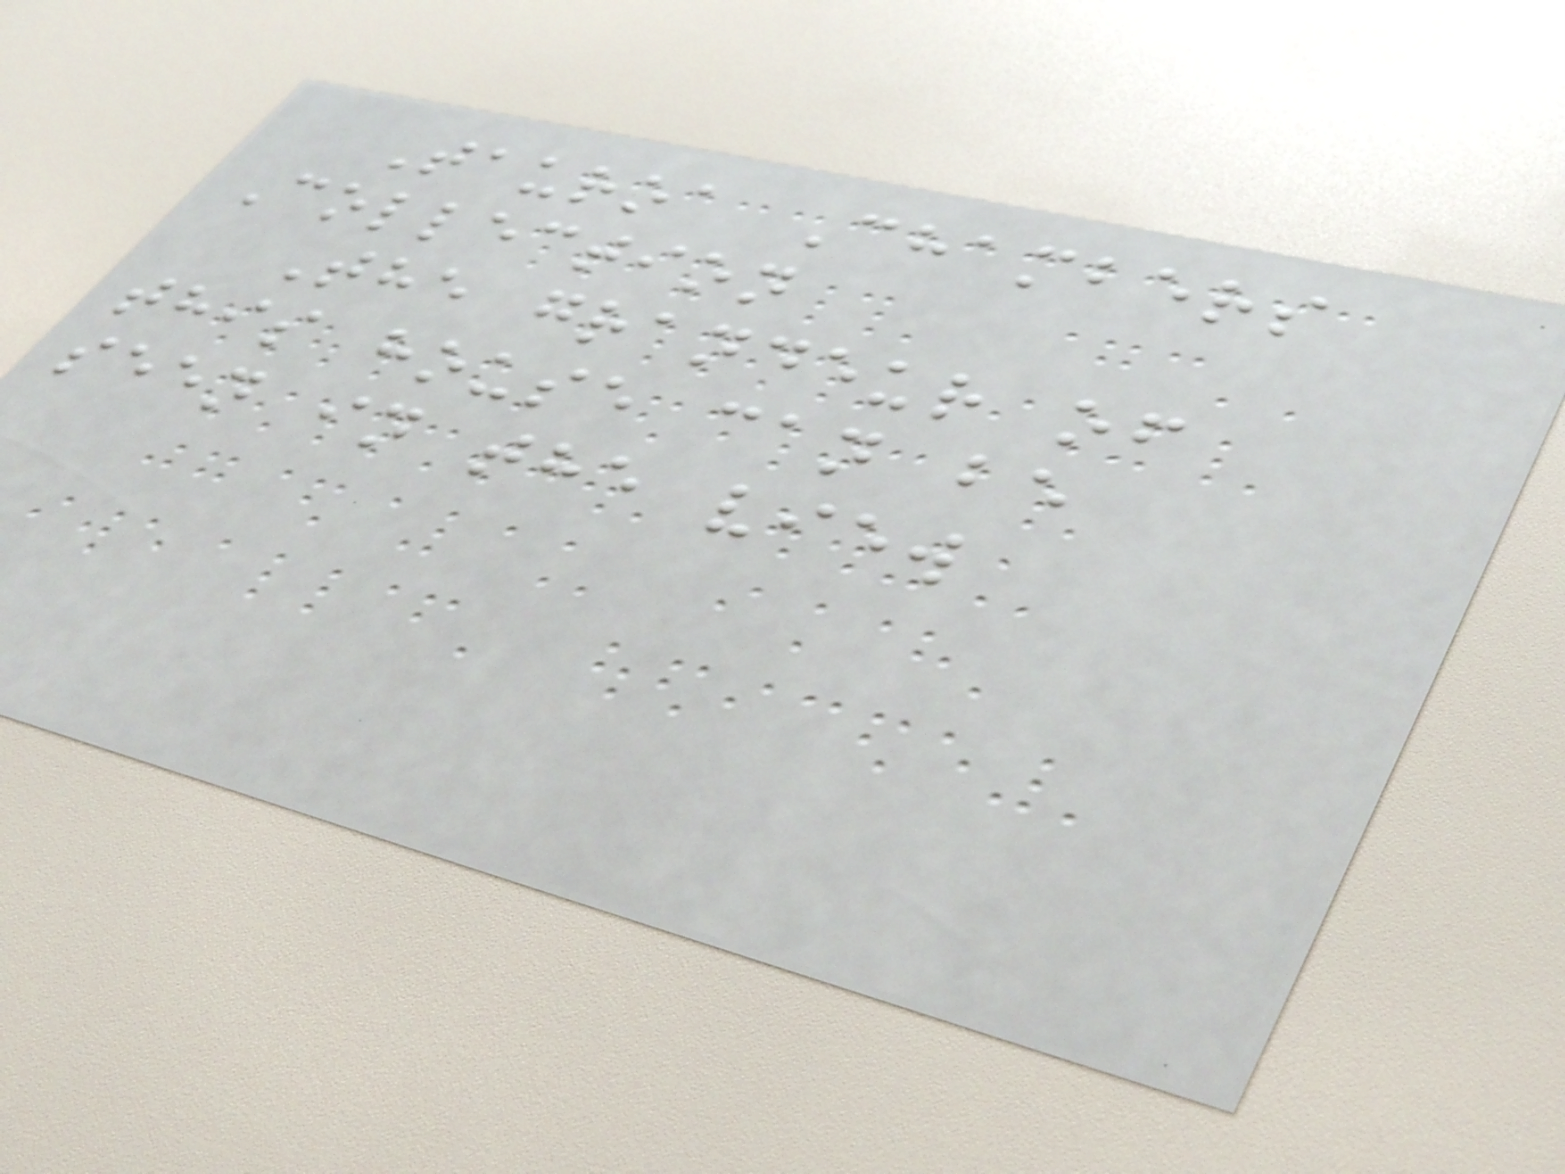Tauroa Chambers
Collection
The grandeur of
this house can be
seen in the view
